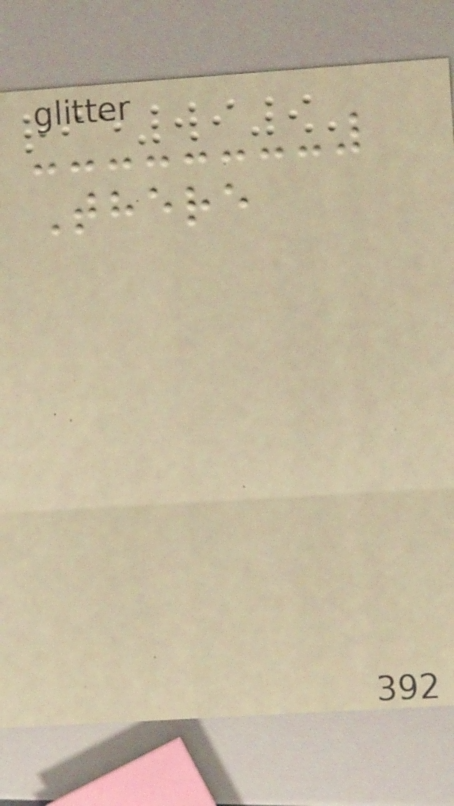There
